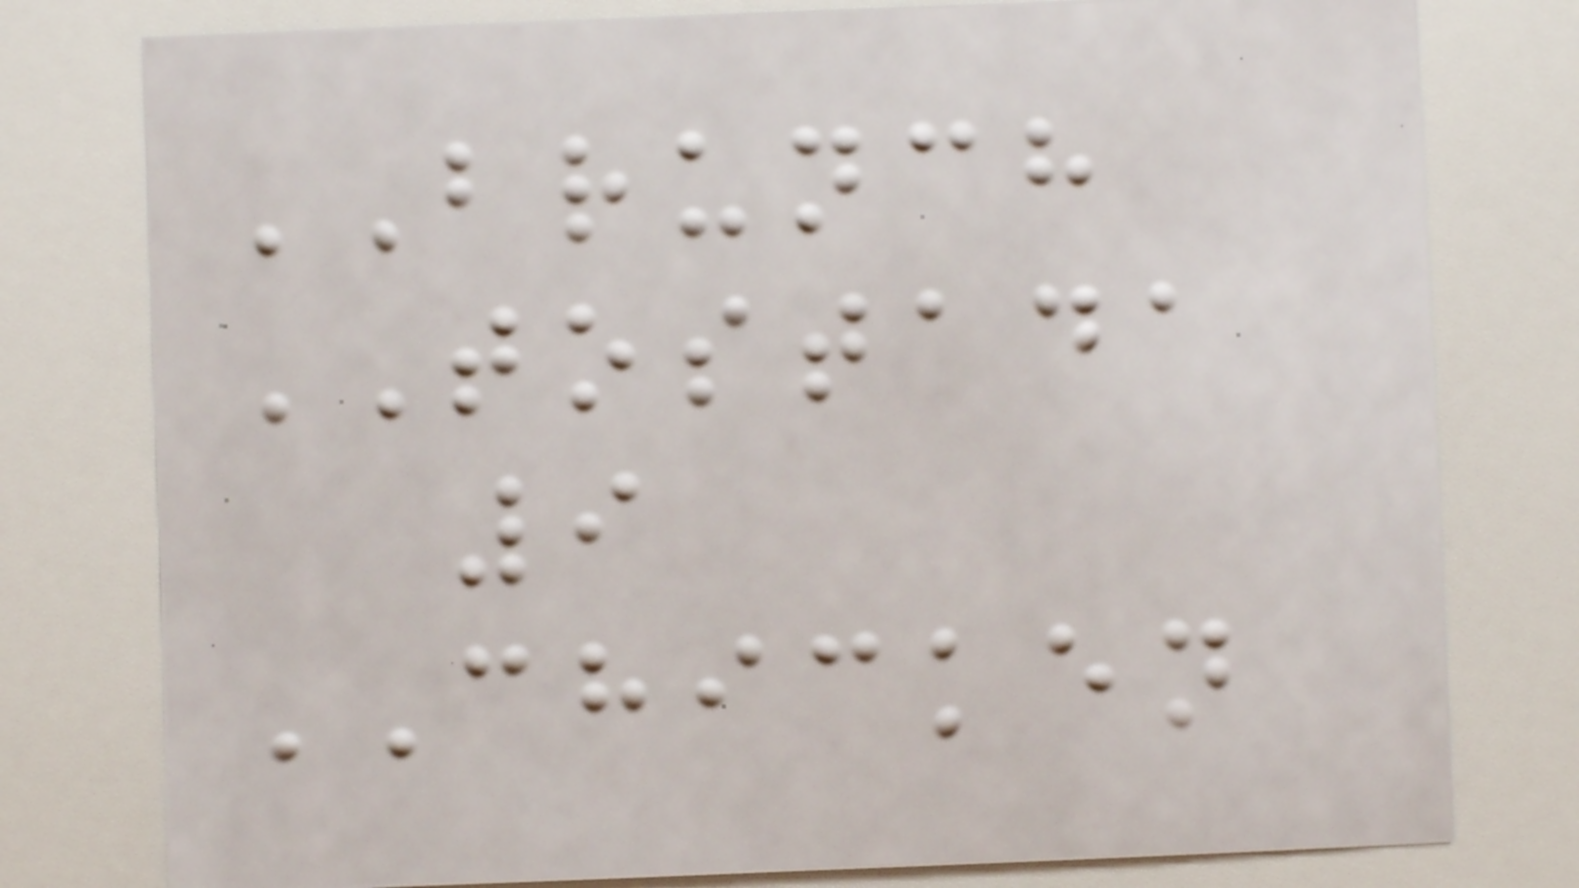BRUNCH
TOSTADA
9
CHICKEN
